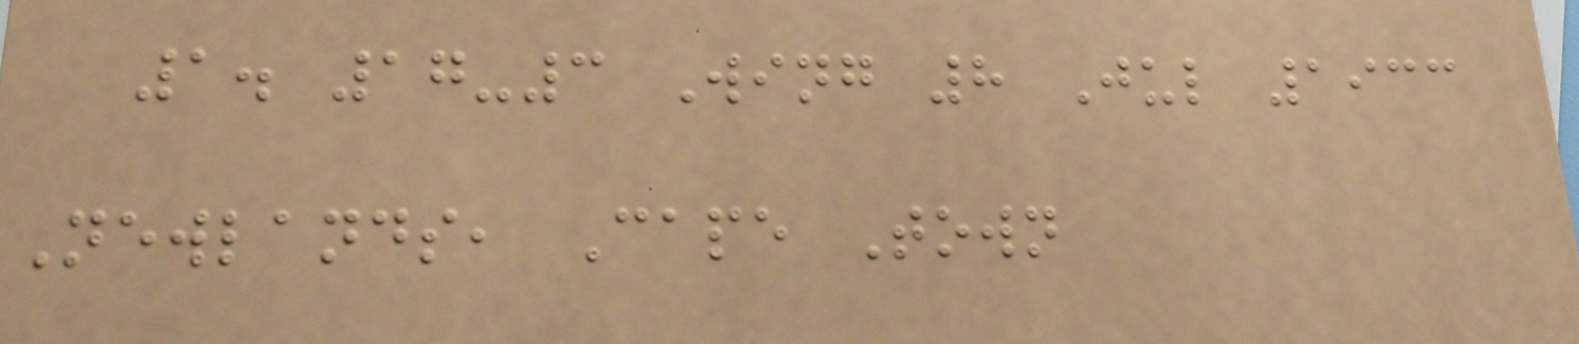1. 17-3 Wing 8 Jul 1933
Newlands, Cape Town
